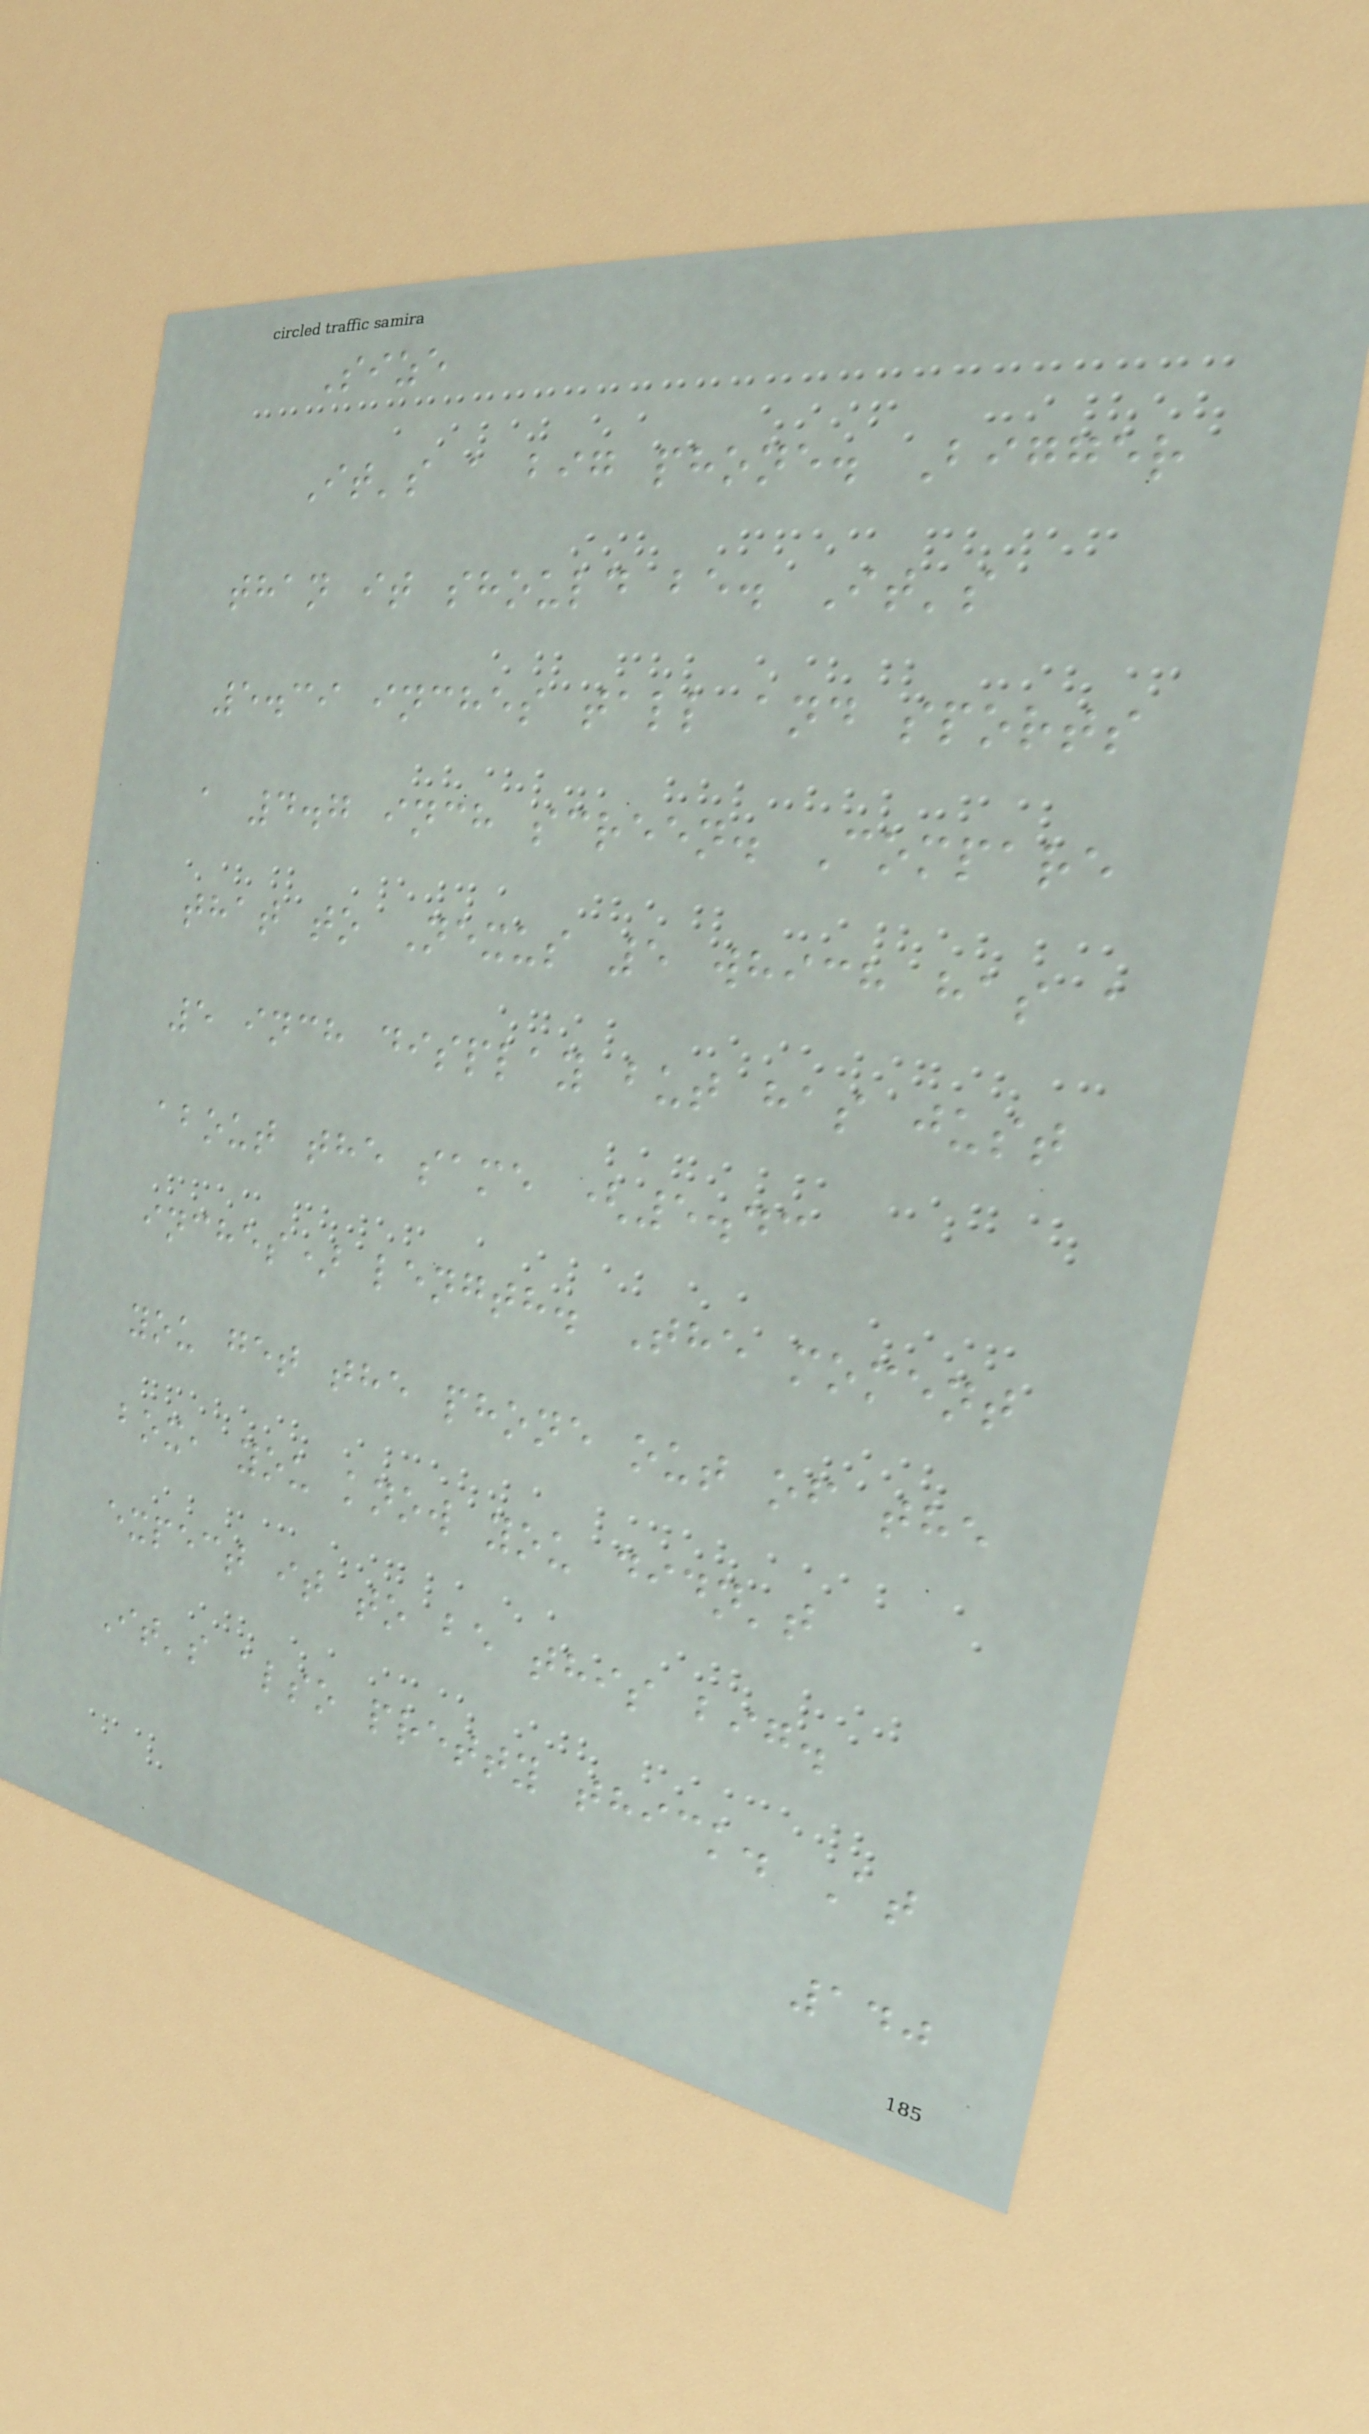Size
It's a big phone. Bigger
than it should be. It's
5.39 inches tall and sports
a 4.7 inch screen. Compare
that to Nexus 5 which has a
5 inch display but has just
about the same (5.43
inches) length. The moment
you get the phone out of the
box, you know you didn't
expect it to be this big.
It's also pretty thick. At
140
